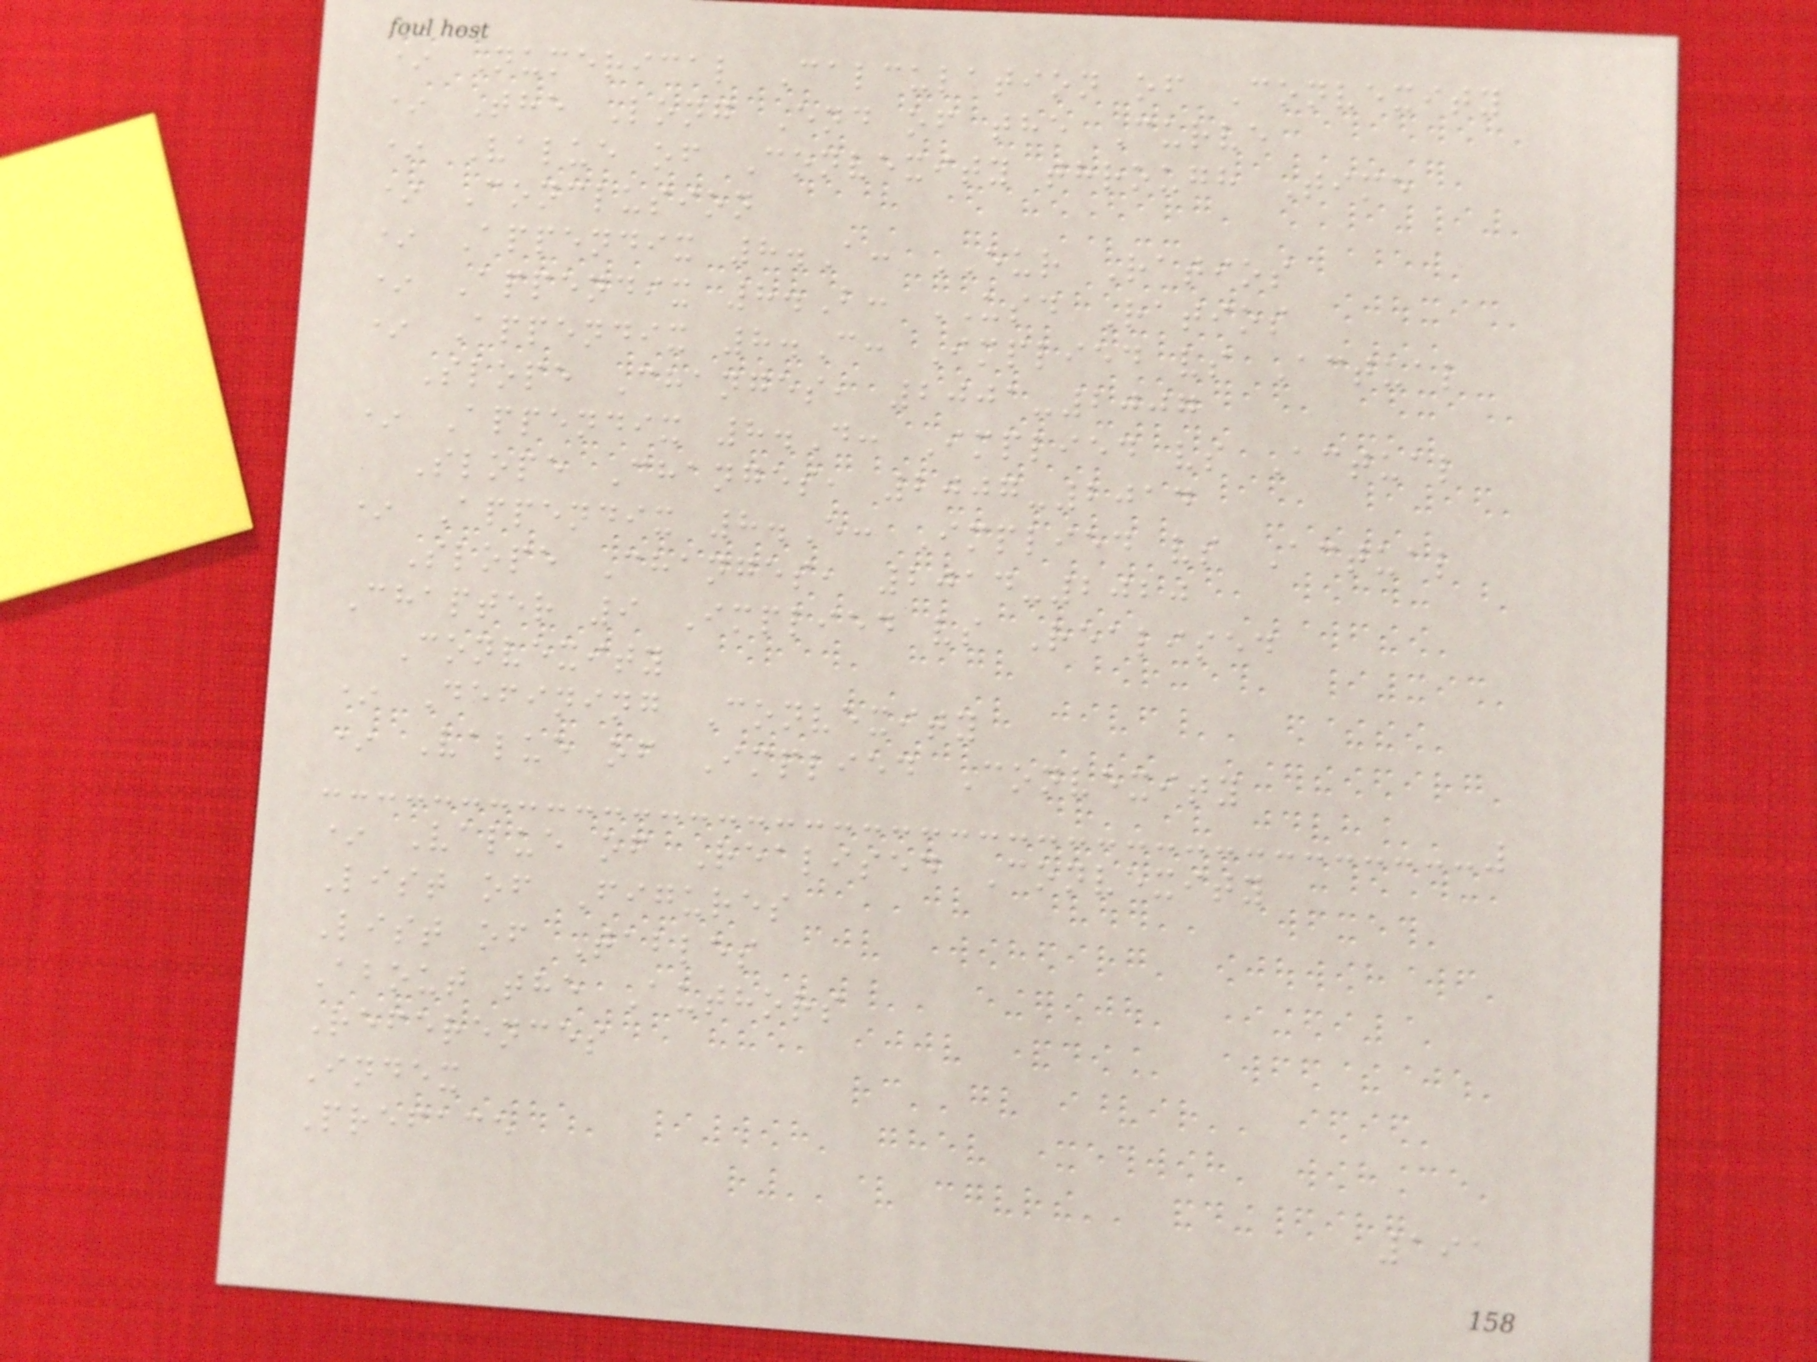* Numerical Calculation of Convexity
* The Long End of the Curve
* Value of Convexity through Time
* Conclusion
* Appendix 8.A: EUR Ratios
* Appendix 8.B: USD Ratios
* Appendix 8.C: Implied vs Actual
Slope Changes, 2001-2007
* Appendix 8.D: Implied vs Actual
Slope Changes, 2007-2014
* Appendix 8.E: Implied vs Actual
Slope Changes, 2014-2020
Chapter 9 Implied vs Realised
Convexity
* Defining Convexity
* Value of Implied Convexity
* Value of Realised Convexity
List of Figures
List of Tables
About the Authors
References
Index
Preface
191
